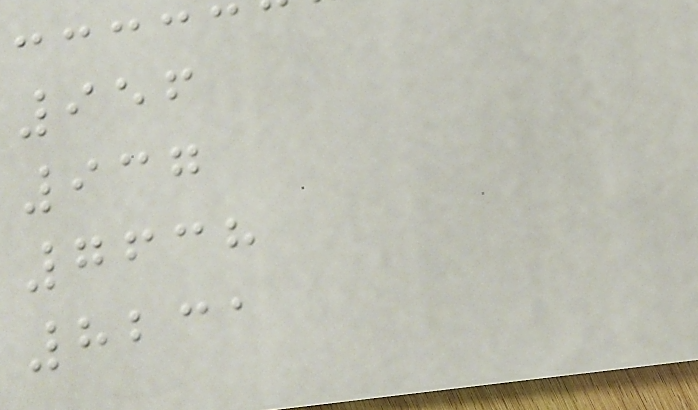956
937
7638
8231
